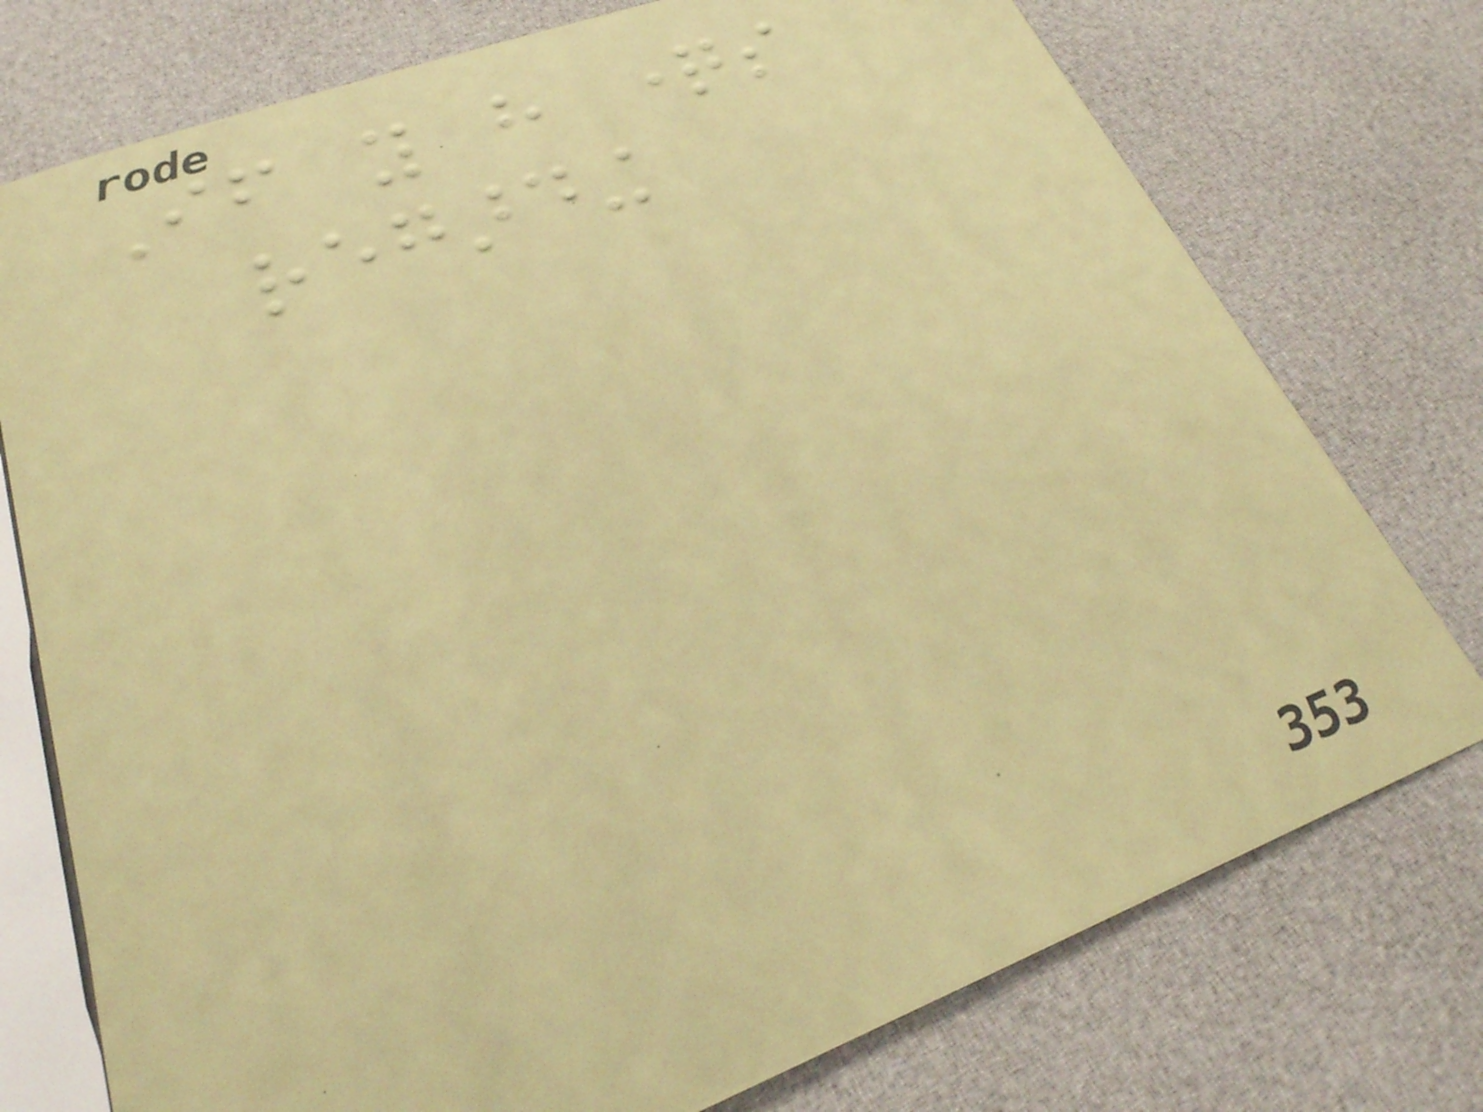If you have questions
regarding
